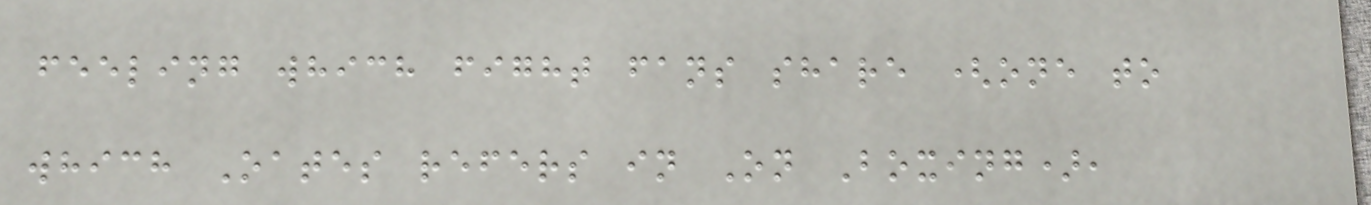feeling which fight fans share (one to
which Oates refers in On Boxing),
